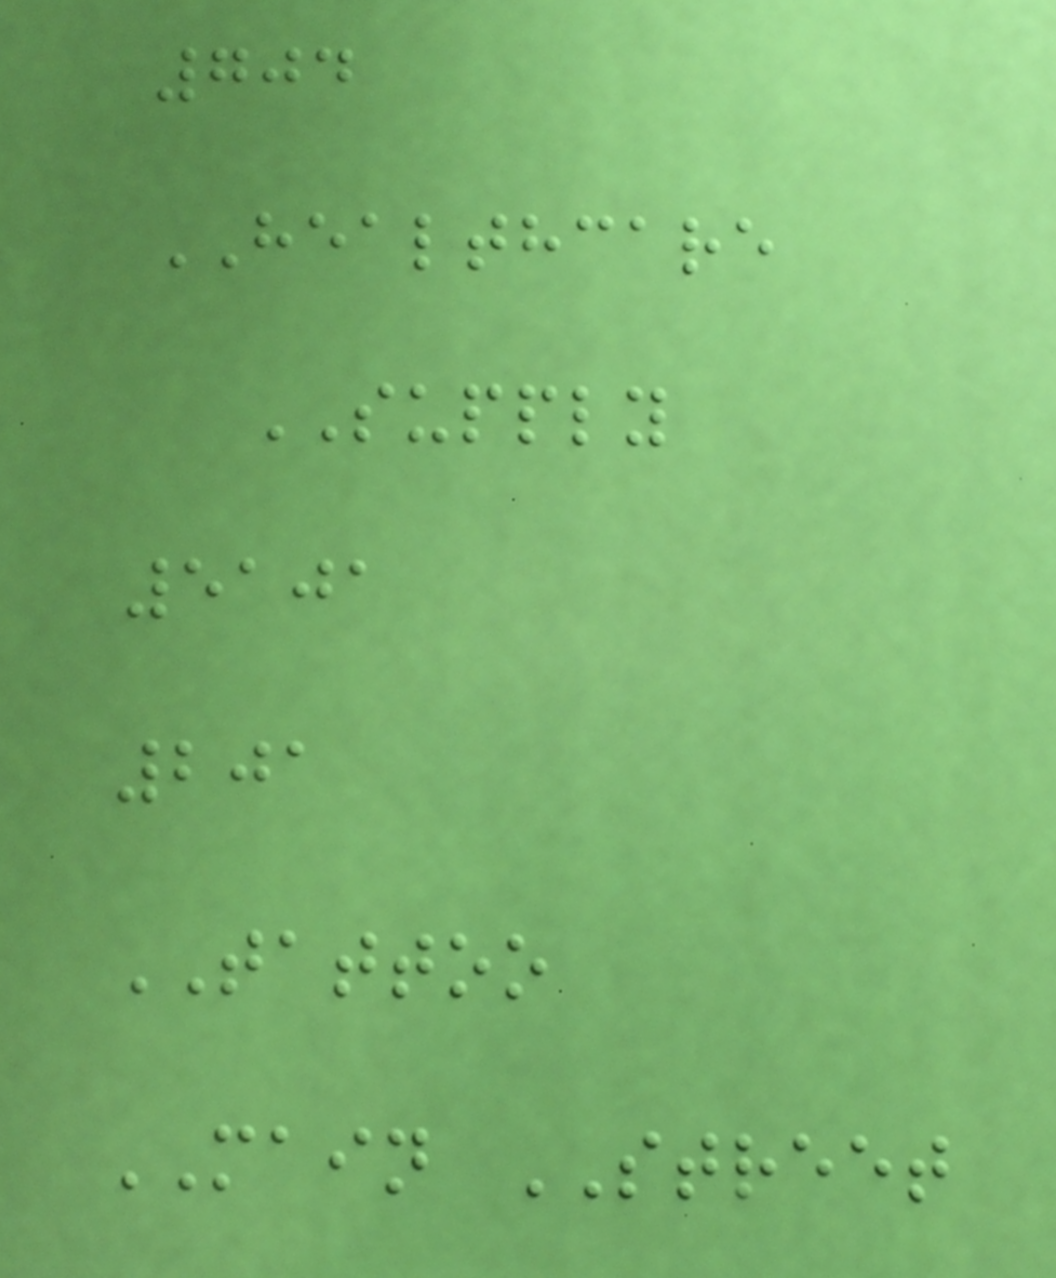704
HEALTHCARE
SUPPLY
5101
201
TATTOO
MAIN STREET
